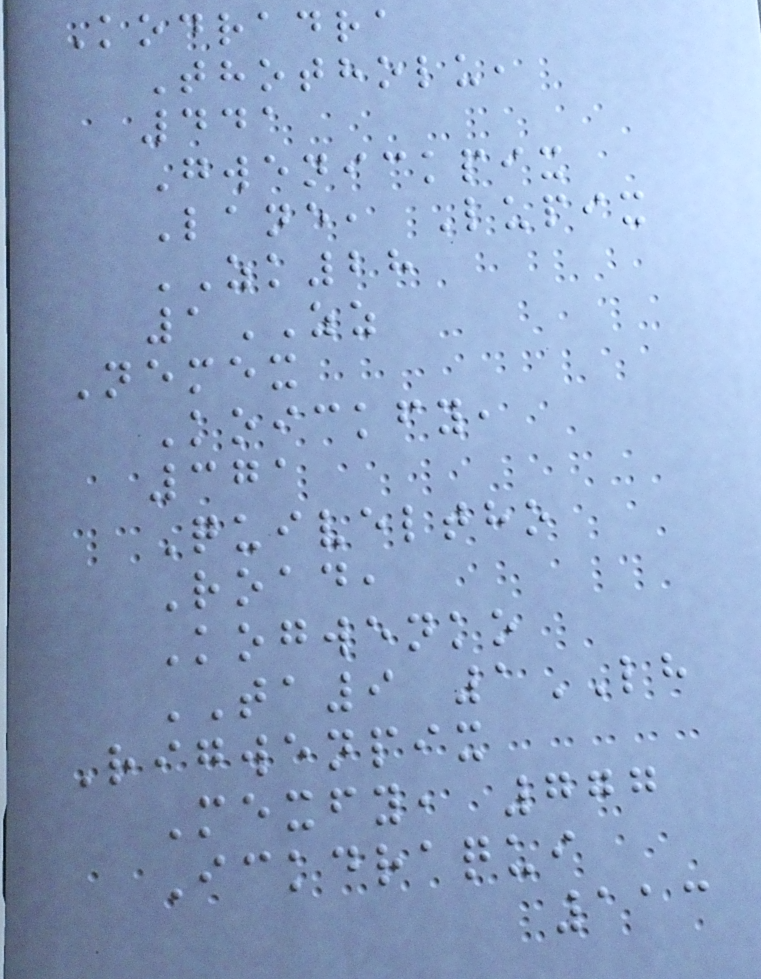Kodradra
Thotholu,
441
Gwenickpix
Lane, Lupix
ZK28
1ZZ
Nemex
Koickfy,
371
Quiveltho
Road,
Kogwenko
TA9 1LH
Rigwenpix
Mexfy, 777
Ickdraqui
113
